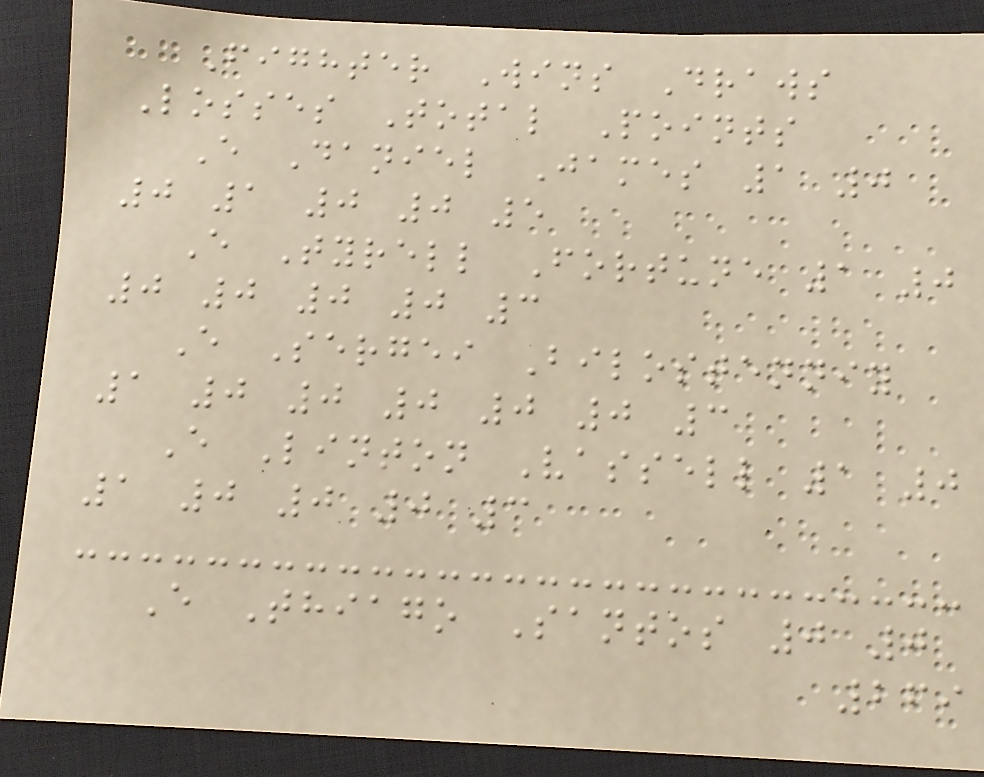Fighter Wins Draws
Losses Total Points
E Daniel James 1 0
0 1 0 0 5
E Tyrell Fortune 1 0
0 0 0 0 3
E Sergei Bilostenniy
1 0 0 0 0 0 3
E Linton Vassell 1 0
1 0 0 0 3
E Thiago Santos 0 0
269
